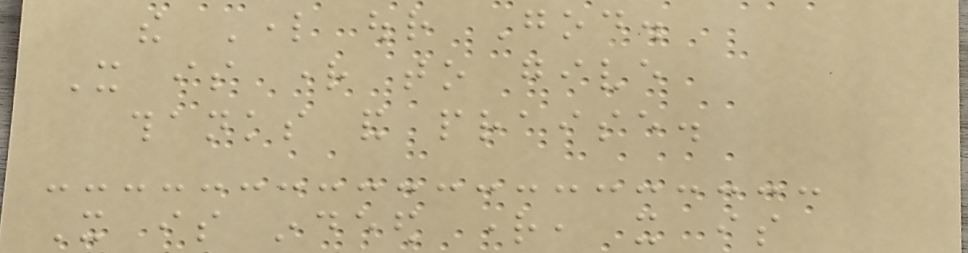the Lord our God.
It is right to give
thanks and praise.
It is indeed right, it is
